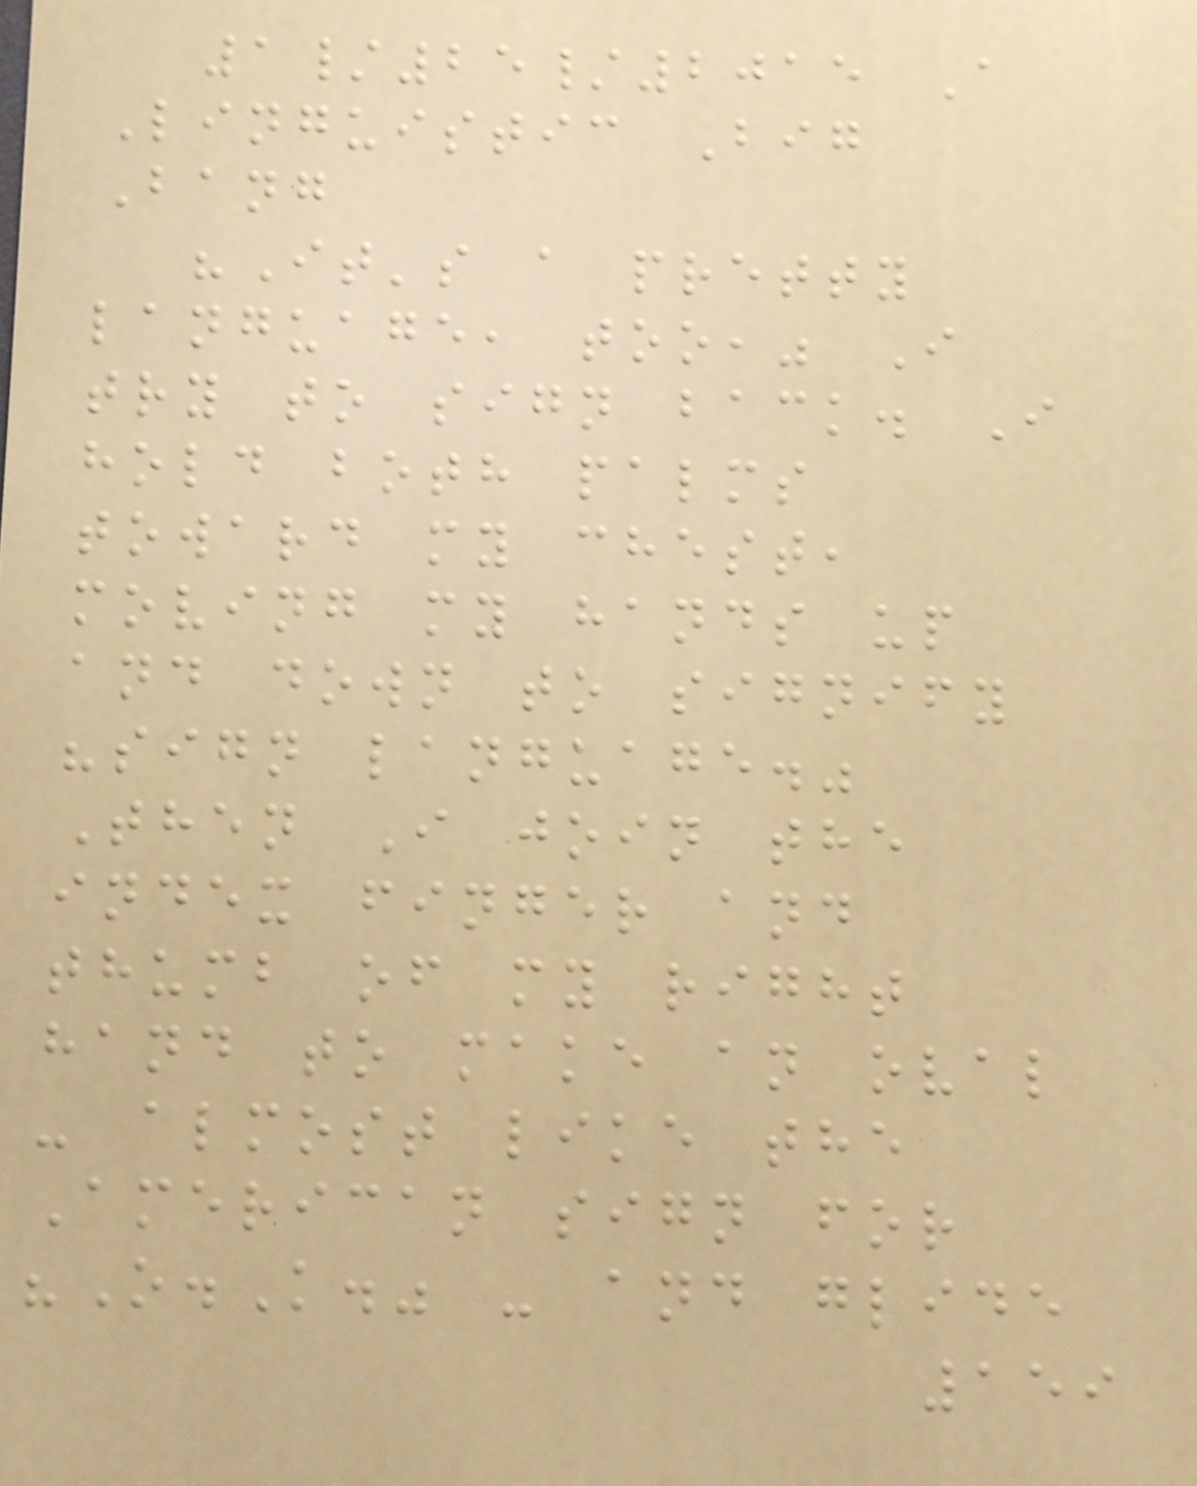1/25/2015 A
Linguistic Big
Bang
"It's a pretty
language, too," I
try to sign back. I
hold both palms
toward my chest,
moving my hands up
and down to signify
"sign language."
Then I join the
index finger and
thumb of my right
hand to make an oval
- almost like the
American sign for
"O.K." - and glide
159
